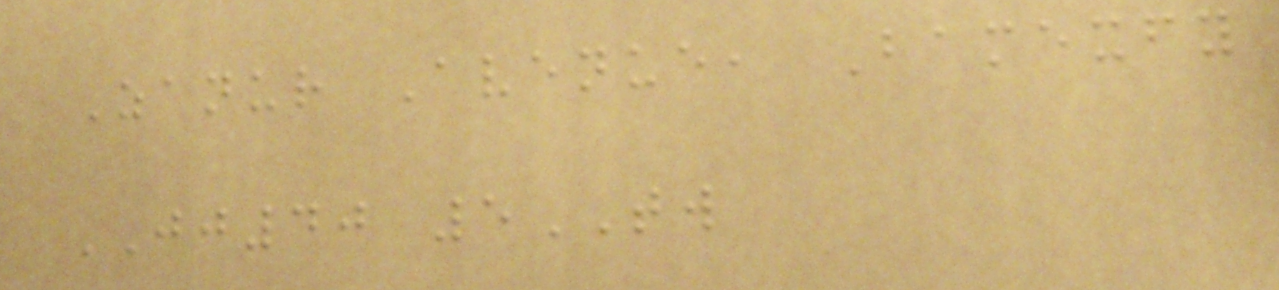Zanur Avenue, Bamexfy
JJ40 5TW
